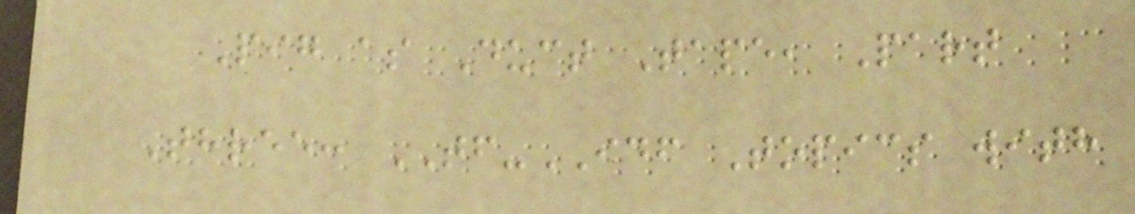Pig as Duct Tape, Part
Three: TF-IDF Topics with
